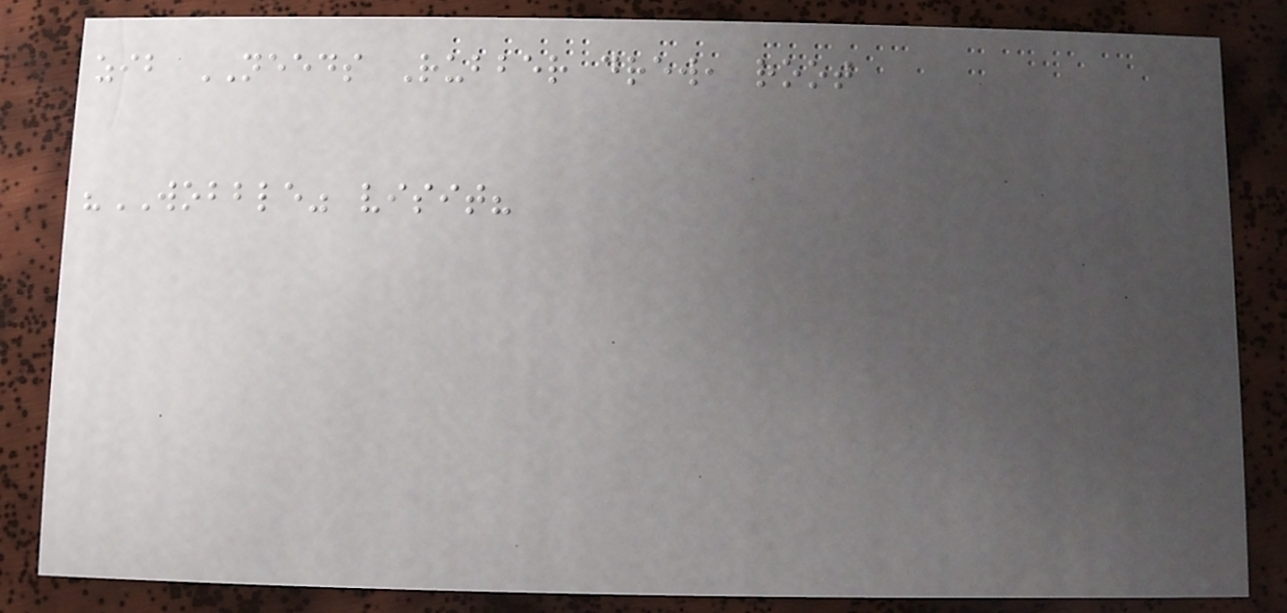zib NEEDS Rubber drew, root
"WOBBLE" visit?
